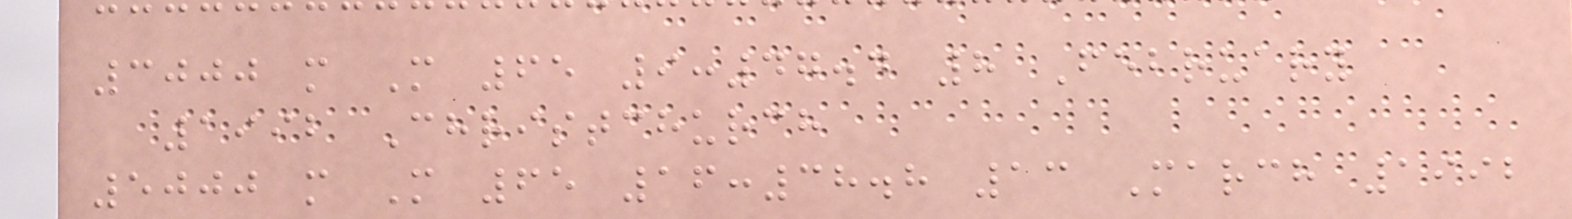3000 m M 65 9:47.4 8 February
1992 Christchurch
5000 m M 65 16:38.8 13 March 1992
